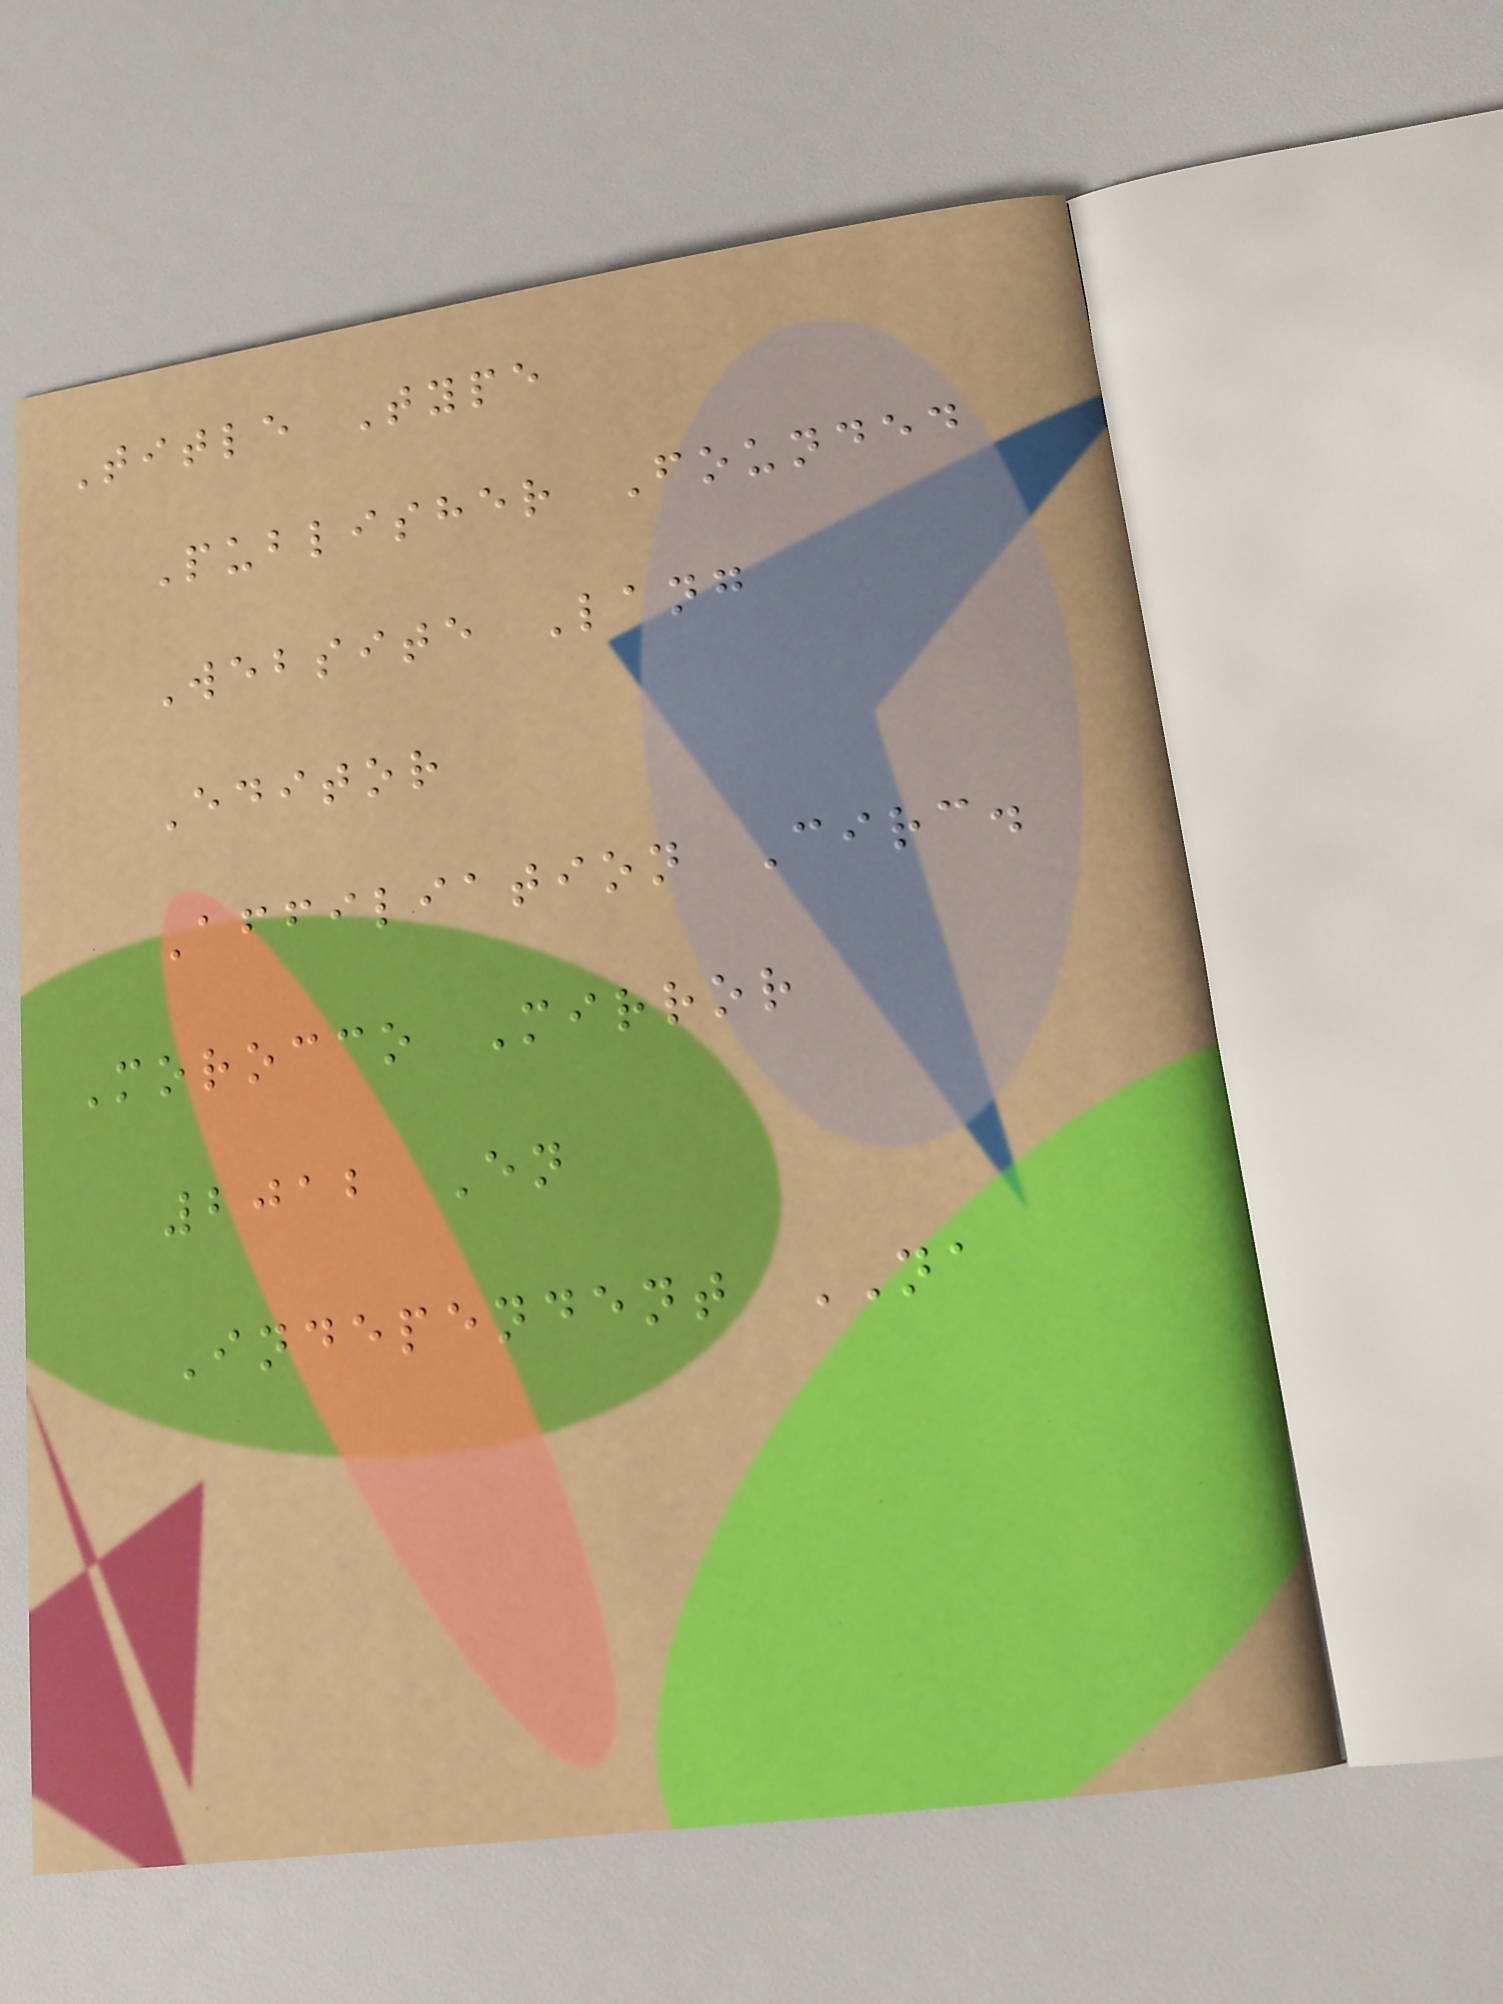Title Type
Publisher Founded
Website Lang
Editor
Affiliation Circ.
Morocco Mirror
2012 En
Independent NA
